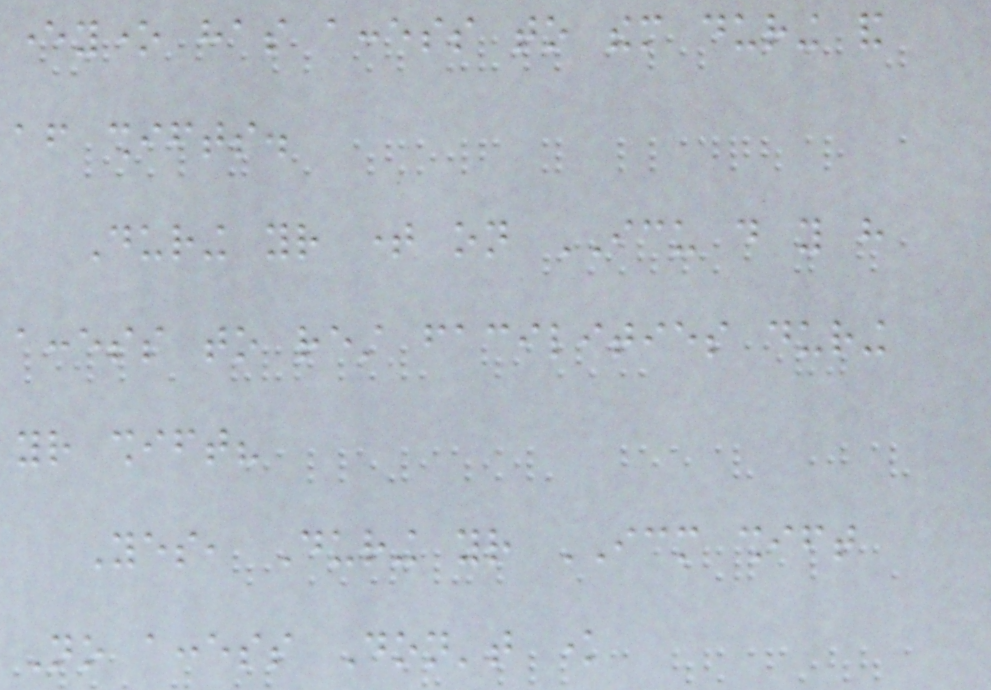everyone has access to them during and
after shifts.
During your time on ICU do you have
access to rest facilities during
your shift?
Yes, During your ICM shift
No access Don't know
